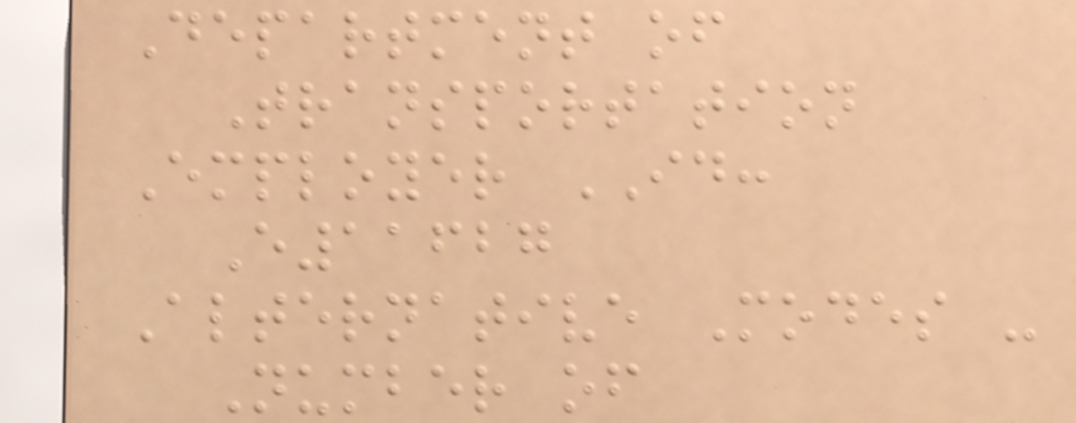Department of
Transportation
Employer ID:
E11627
Alternative Modes -
Number of
